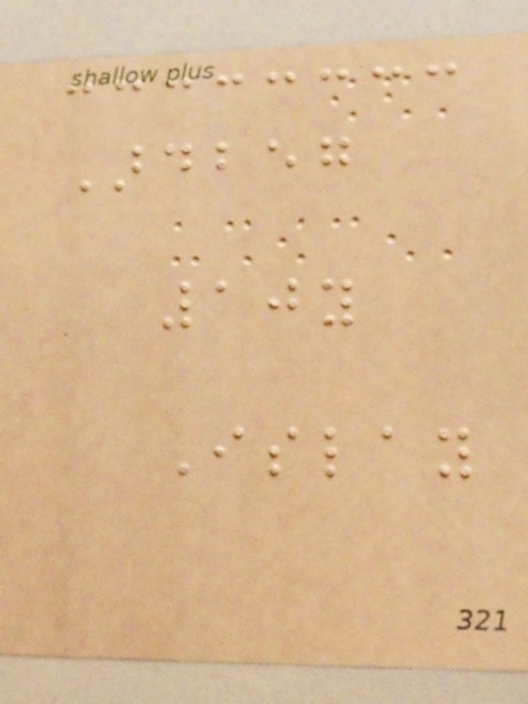Ardbeg
10y
Islay
